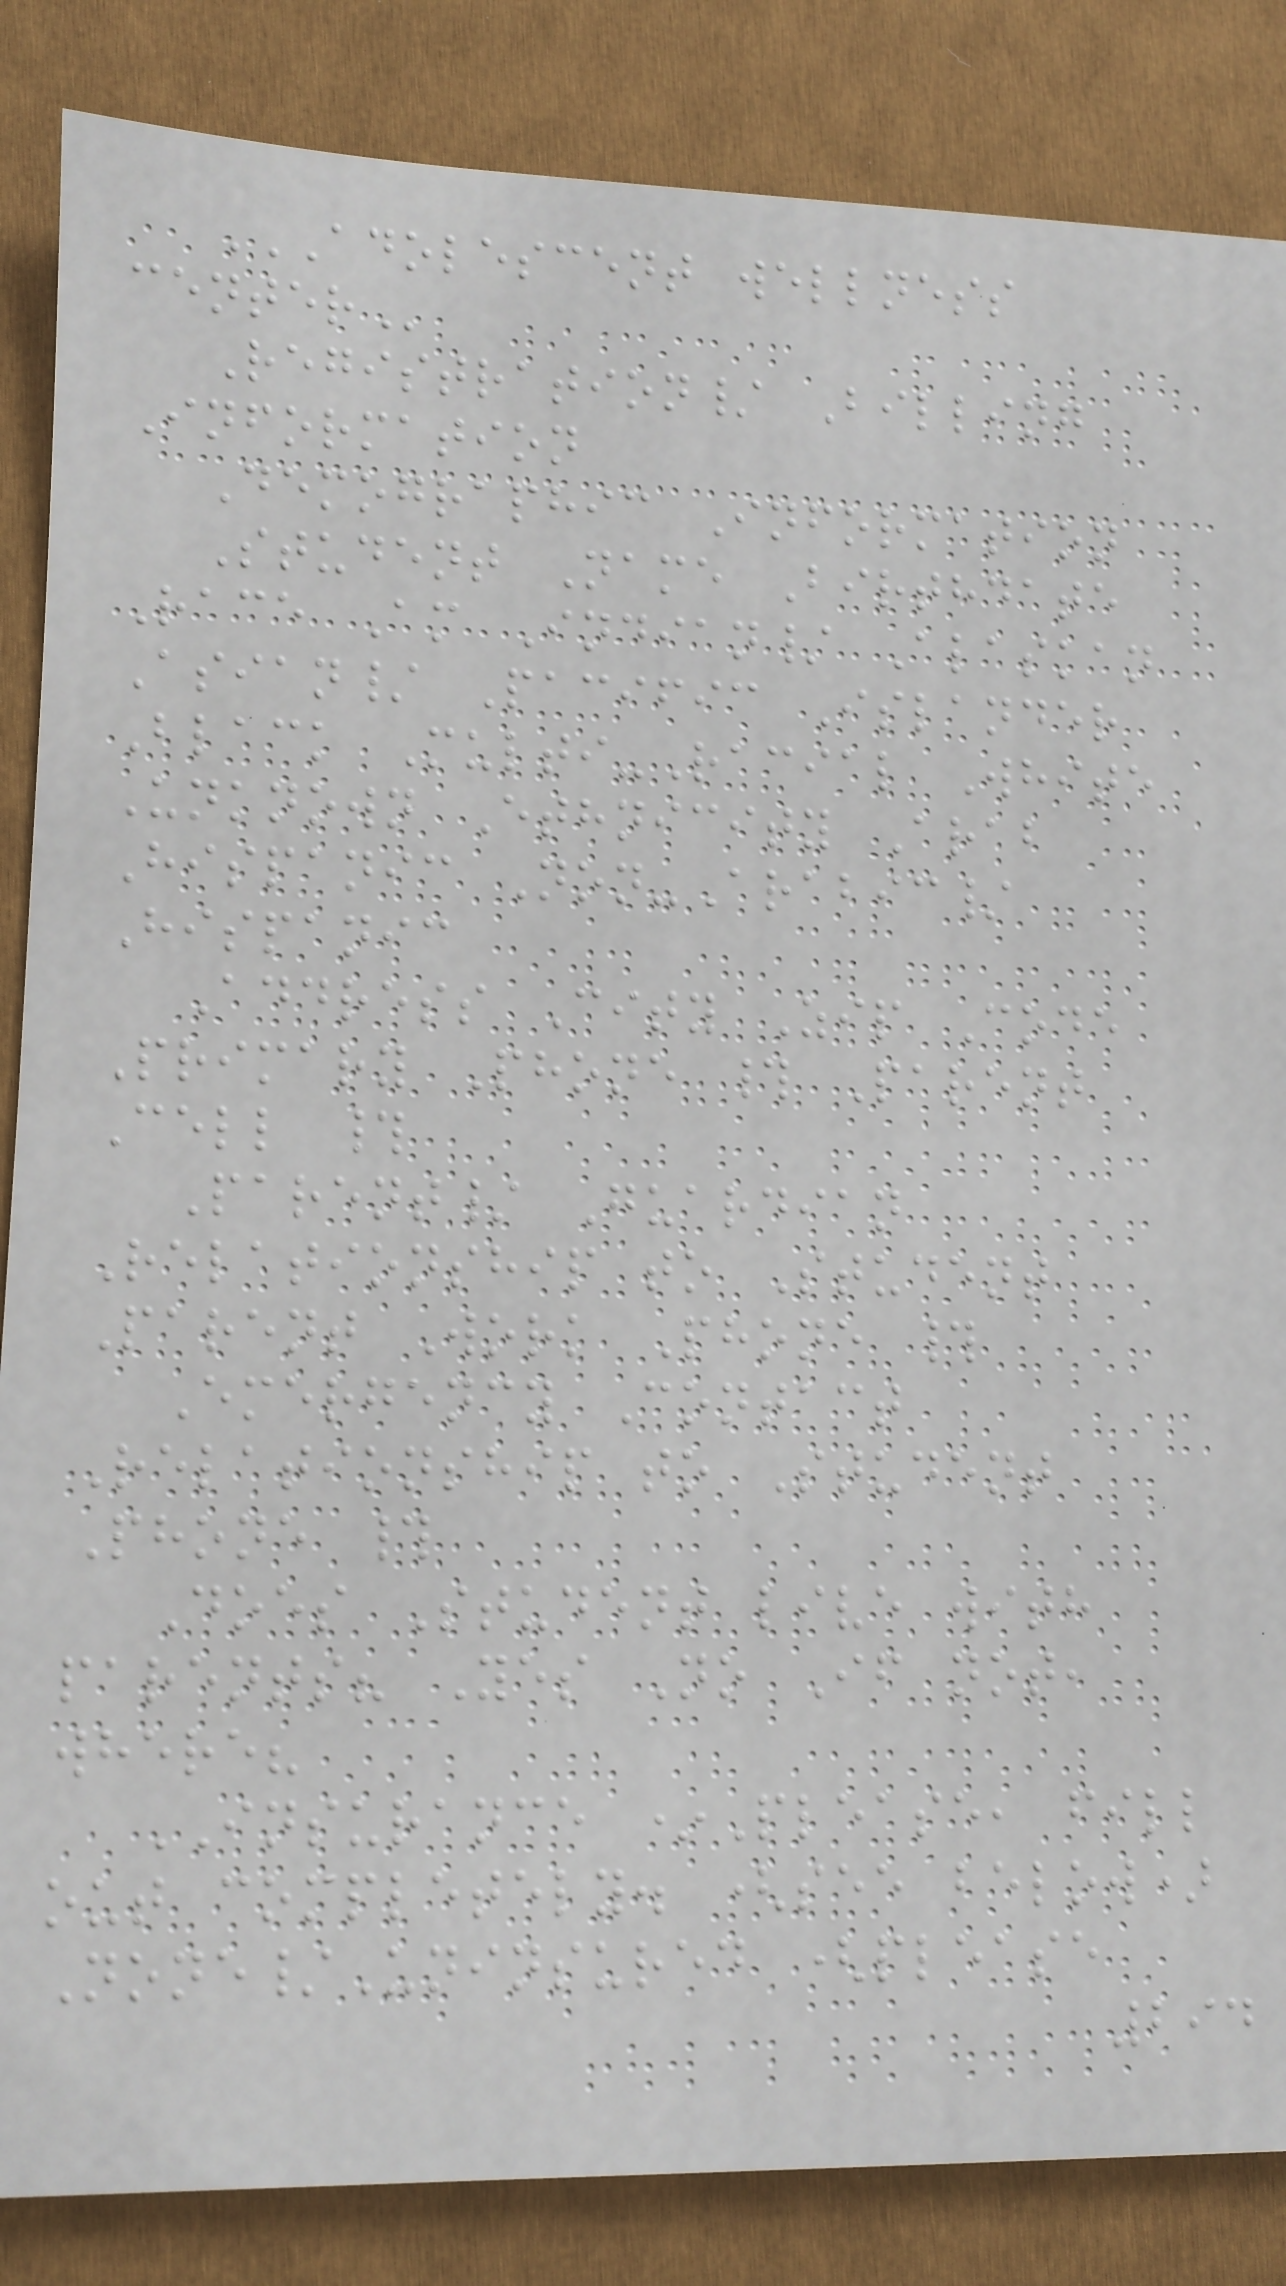ADOLESCENT WELLNESS
CENTER
Registration/ Billing
Information
Demographic Information
Student Name Birthdate
Race Am Indian/ Alaskan
Asian/ Pacific Islander
Black Multi-Racial White
Unknown Ethnicity Arab
Hispanic Non-Arabic/
Hispanic
Address City Zip Code
Primary Phone # Parent
Cell #
Parent/ Guardian
Relationship to Student
Parent Work Phone #
Emergency Contact
Relationship to Student
Phone #
Does Student live with
parents? Yes No If not,
where?
INSURANCE *Please, fill
out completely. (see below)
None/Uninsured (please
294
